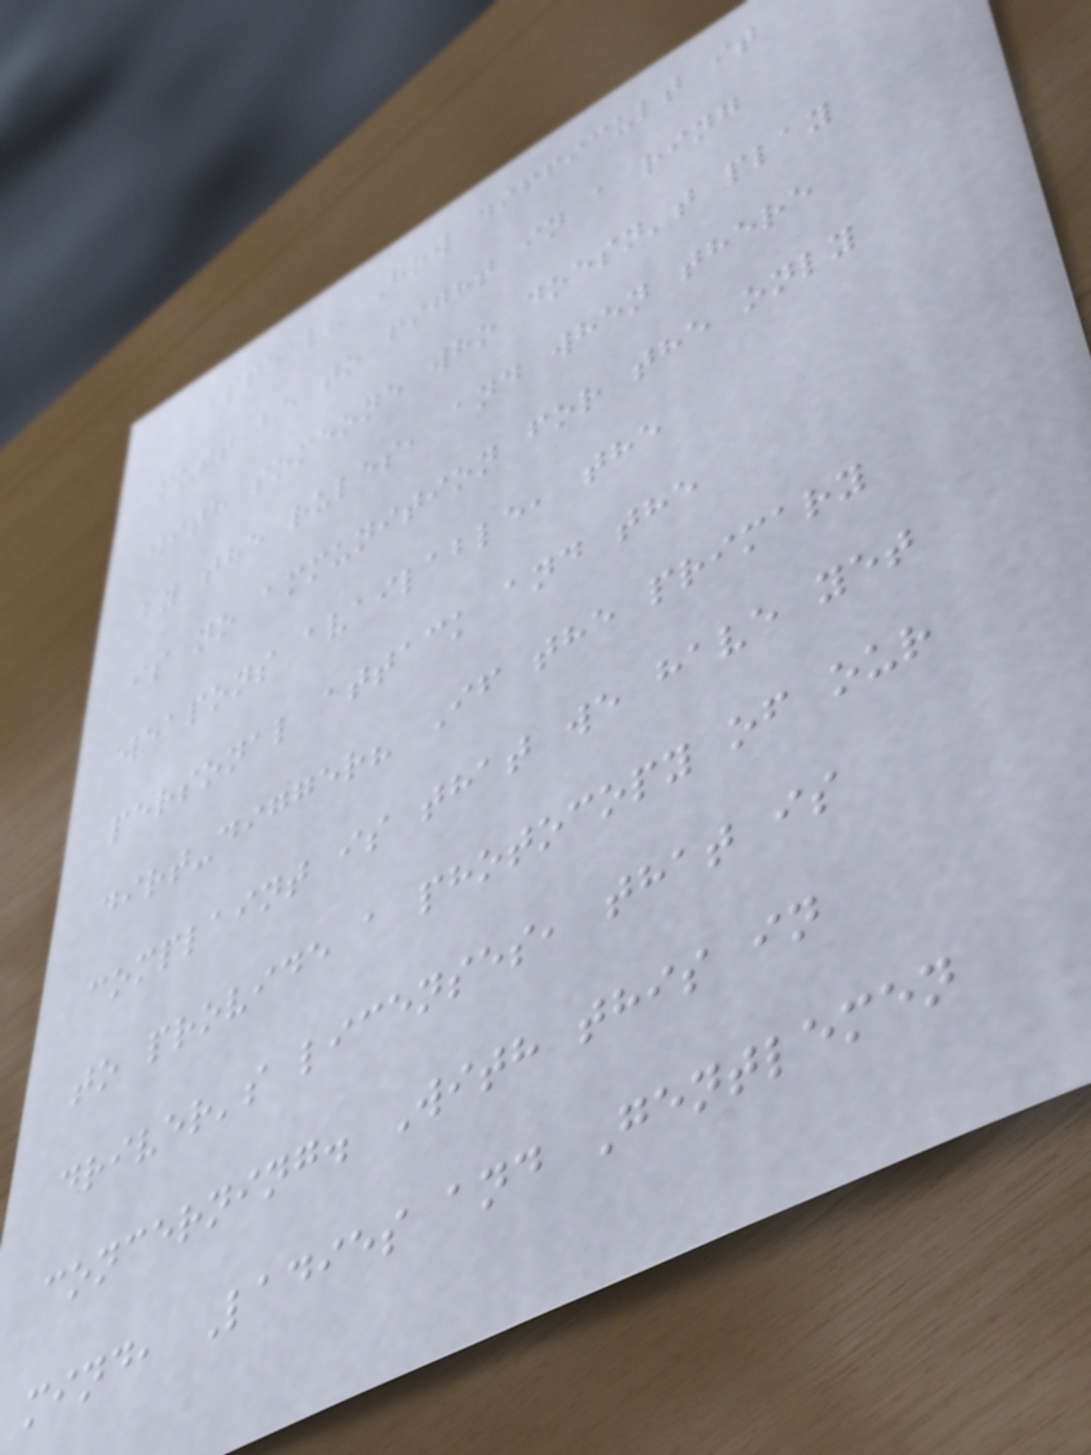appeal? How difficult it
must be to fight in a ring
with someone who doesn't play
by the rules, and when there
is no ammunition for the only
weapons available, the
personal attack and the
dirt-digger? If the primary
complaint is that we have yet
to provide a photocopy of our
driver's licenses, that is
concerning. With this in
mind, Ladies and Gentlemen
